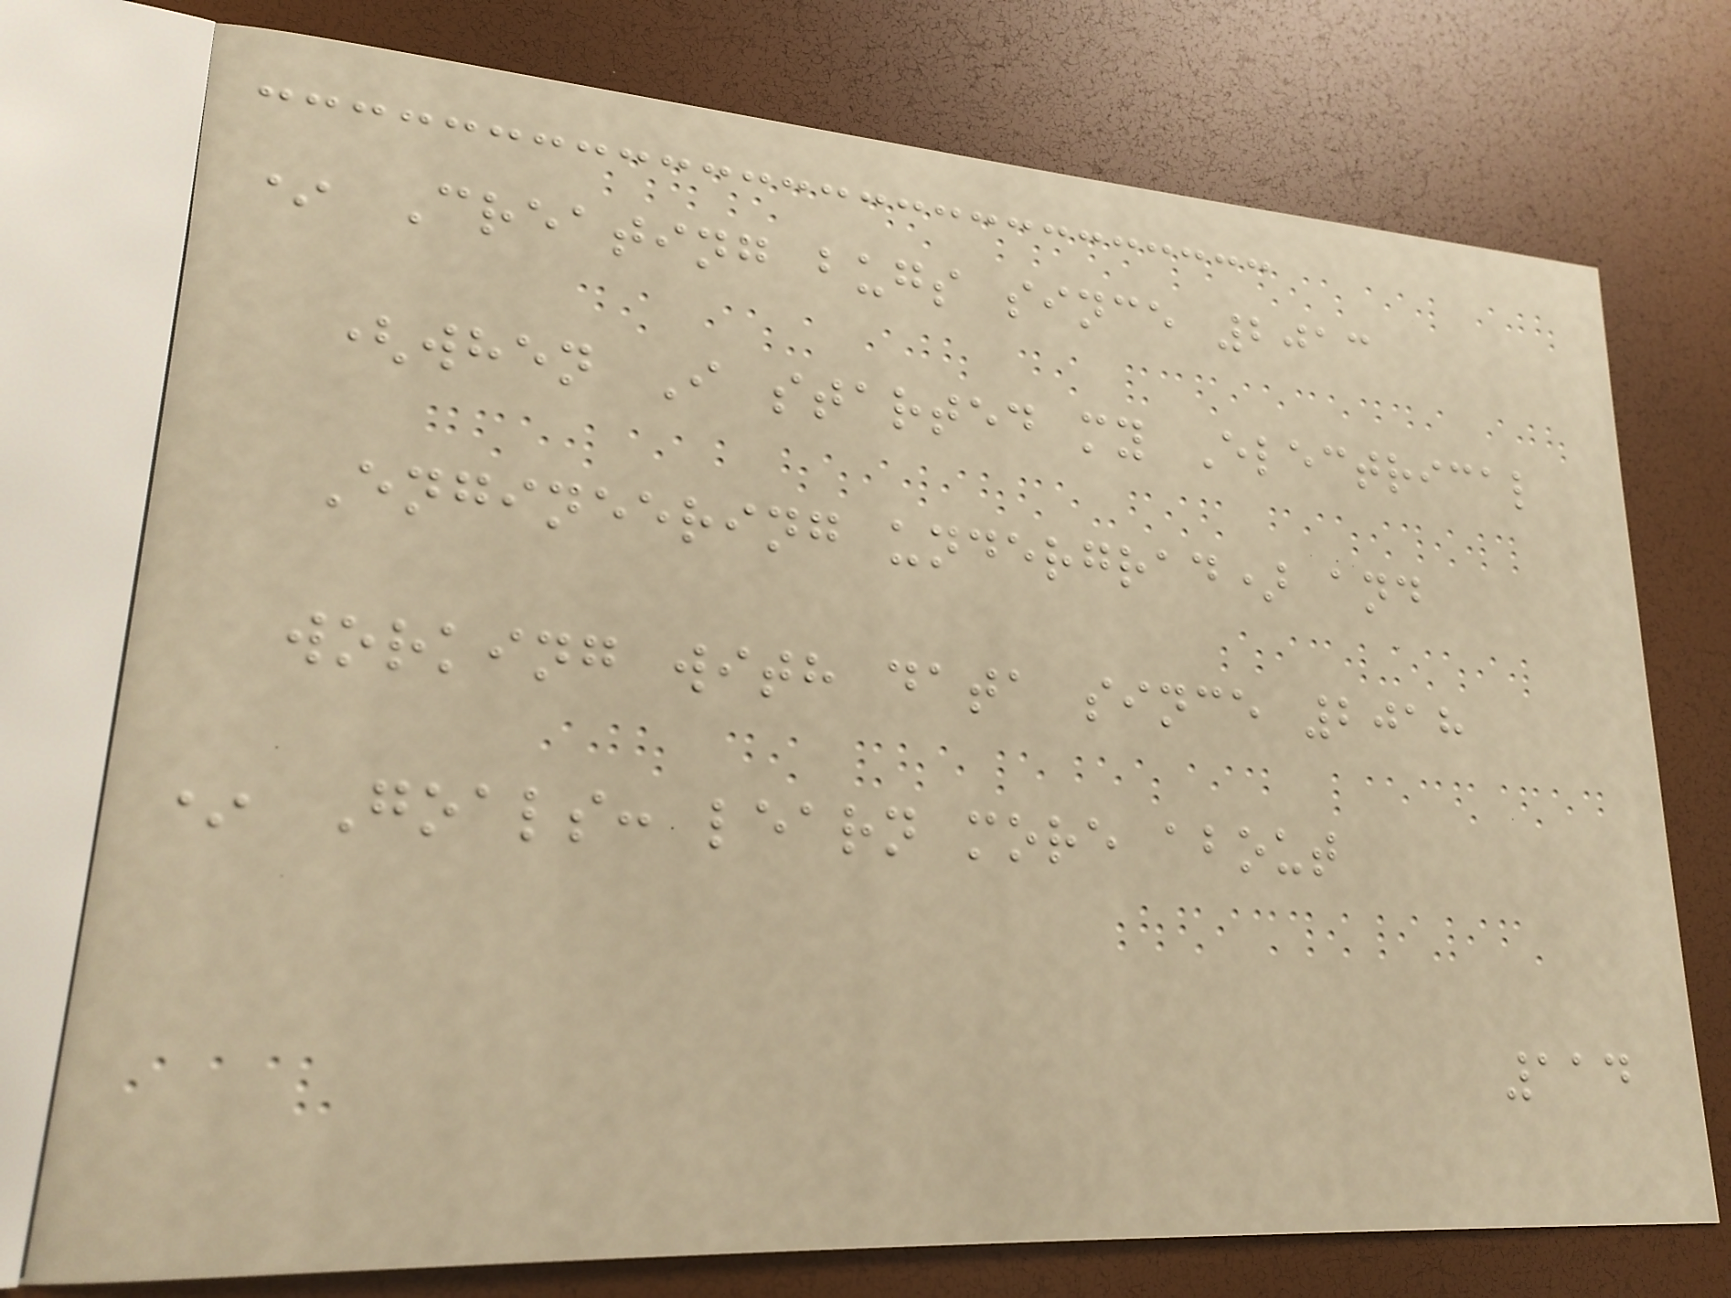* Creating bugs since 2013
(when I started my Electrical
Engineering undergrad) and
working with data since 2018
* Goals: learn more about
114
